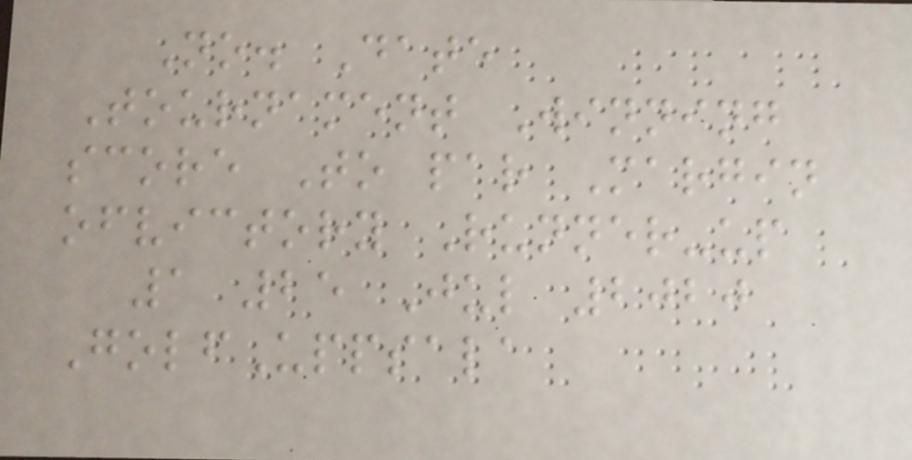No. Date
Tournament Winning
score To par Margin
ofvictory Runner-up
1 25 Jul 2020
GolfUppsala
